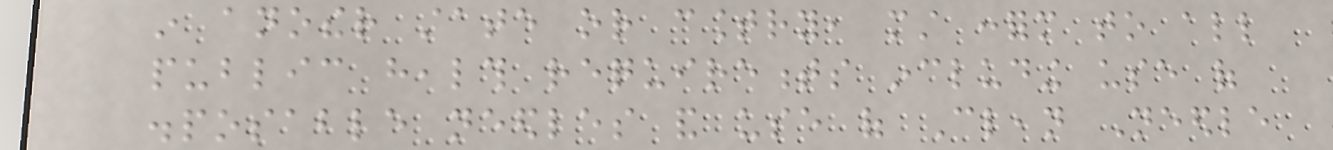in another state or country, must conform to all
public health requirements including use of
disposable needles and use of Clean Needle
